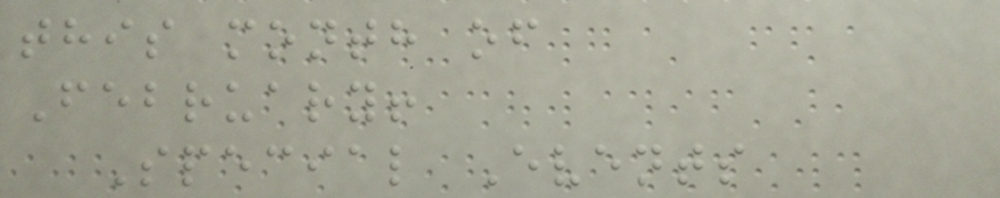this month of
February!
Special Events
